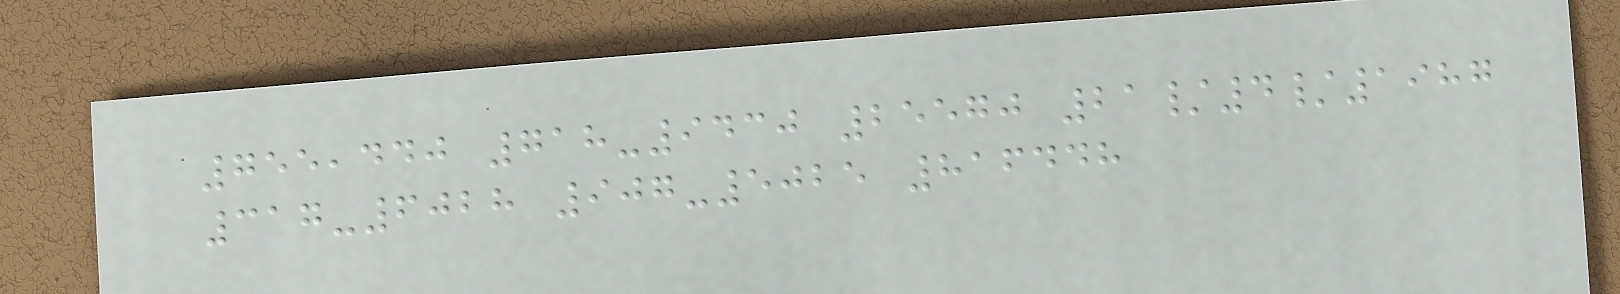755,440 718-9430 25570 21/4/1987
317-6028 907-5025 816448
